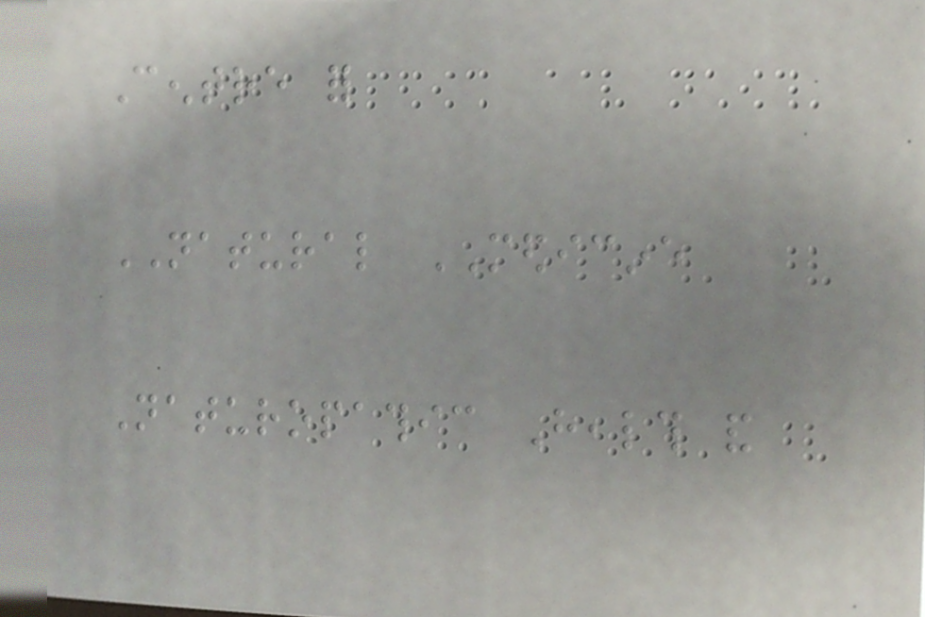Centre for
NATURAL MEDICINE
Naturopathic Health and
